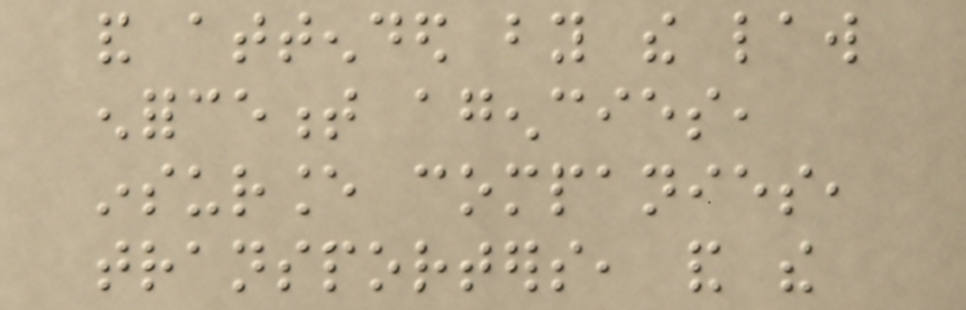and attended by the law
enforcement agencies,
insurance companies,
transporters, and the
